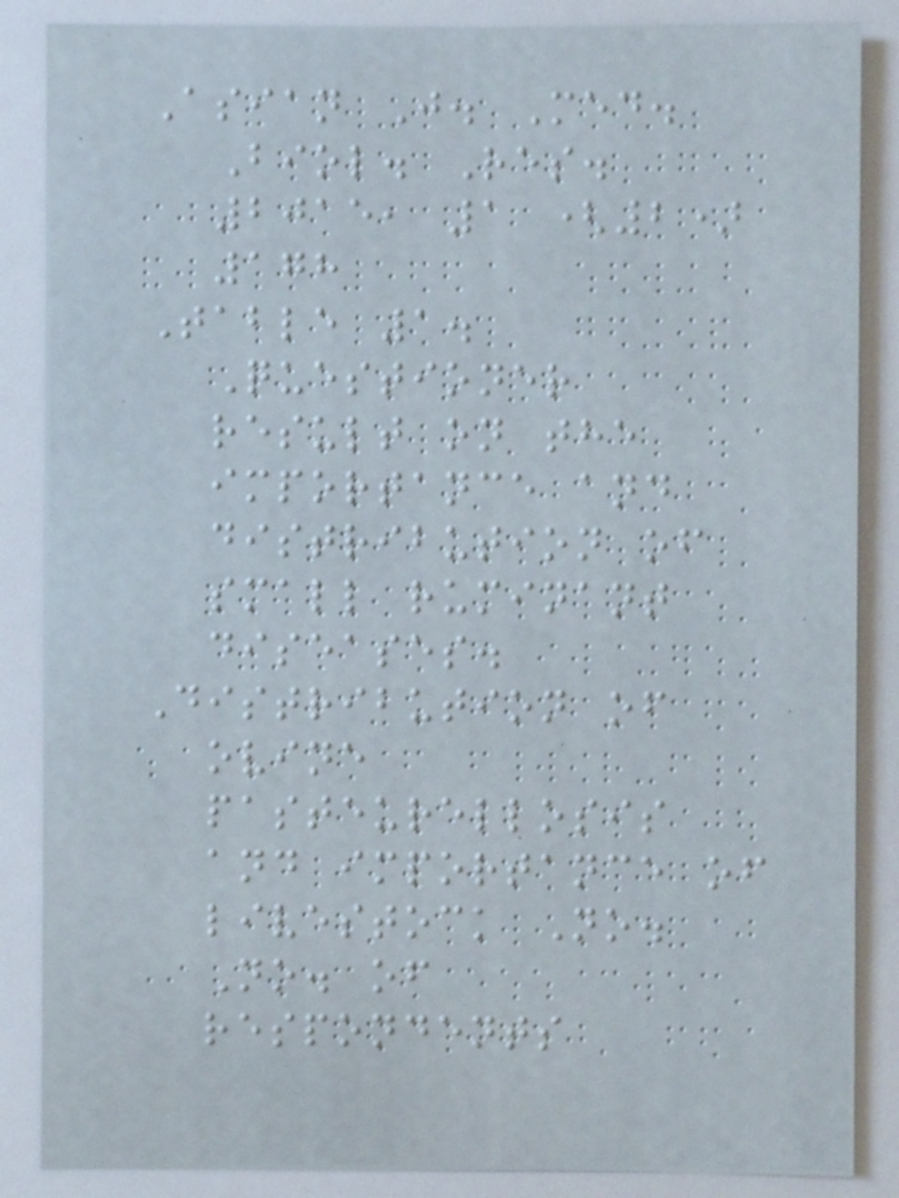Asian J. Med.
Biol. Res.
2015, 1 (2)
178
Table 1.
Questioner
result on the
importance and
distribution of
small ruminant
diseases.
Distribution of
ovine
pasteurellosis
and importance of
livestock No.
No. of
respondents
